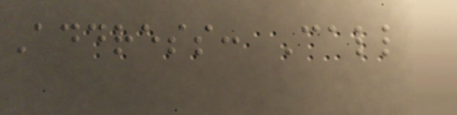Address: Call
